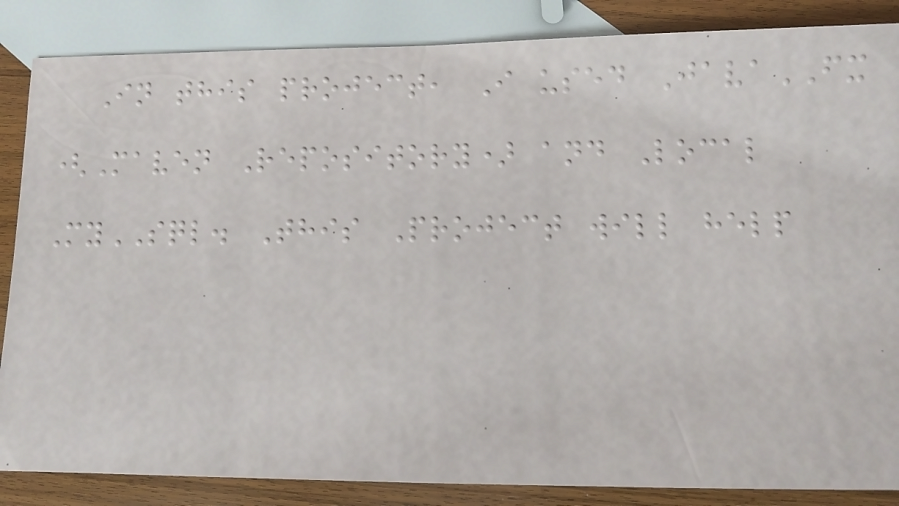In this project, I used JavaFX
(Maven Repository) and Local
MySQL. This Project will help
